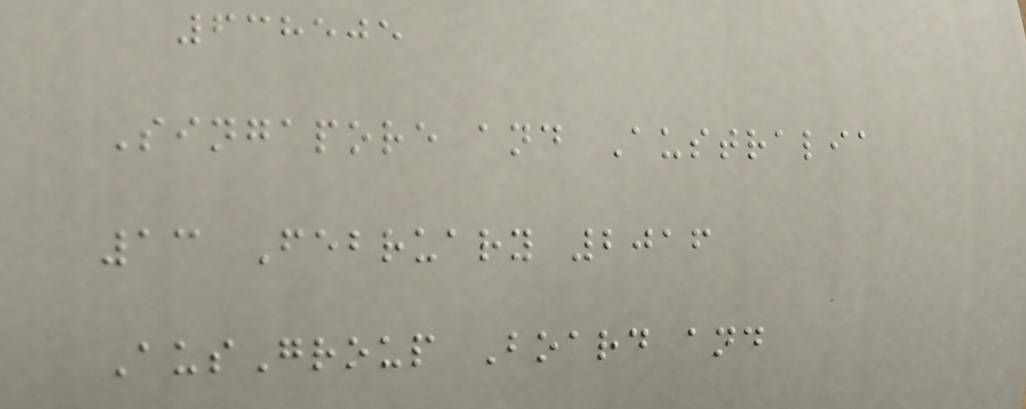638505
Singapore and Australia
13 February 2016
AusGroup Board and
